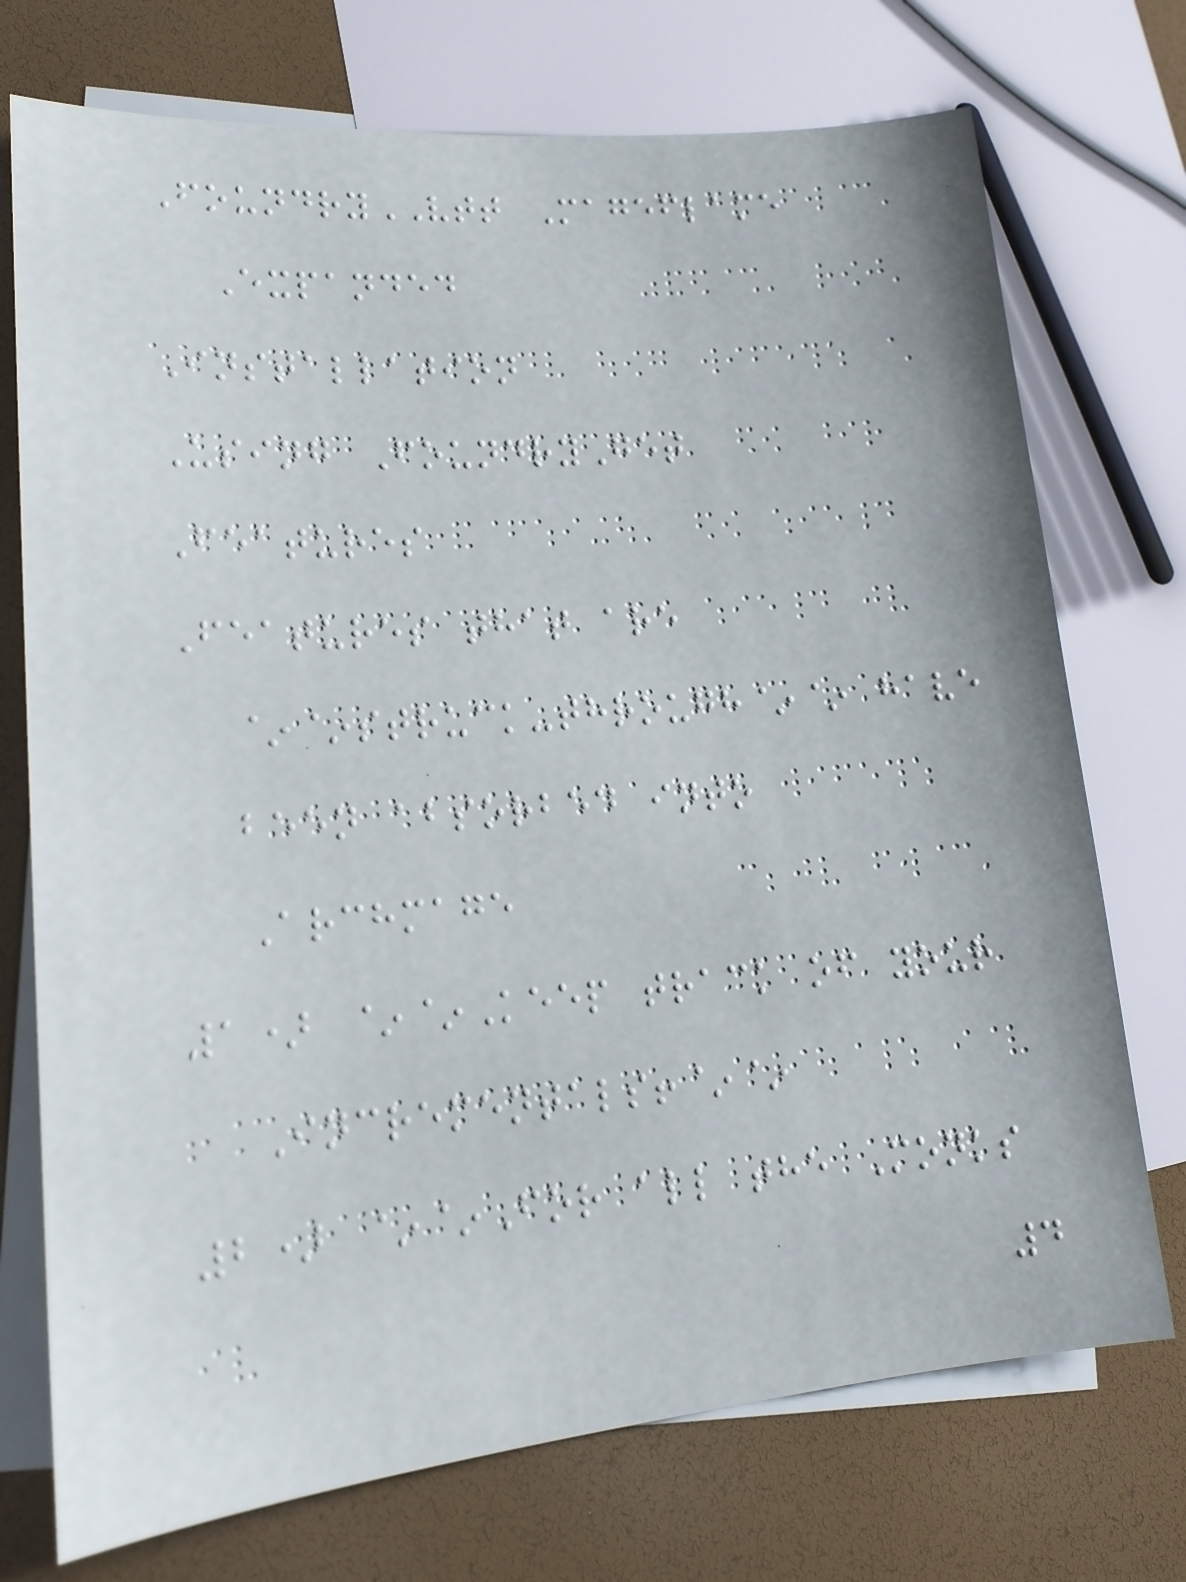FoundryVTT Mageflame
Expanded
Installation
Using FoundryGet
Features
Features that are
~~struck-through~~ have
been absorbed into
Archmage
1) ~~Keep track of your
Incrementals!~~
2) ~~For all the Monks
4
